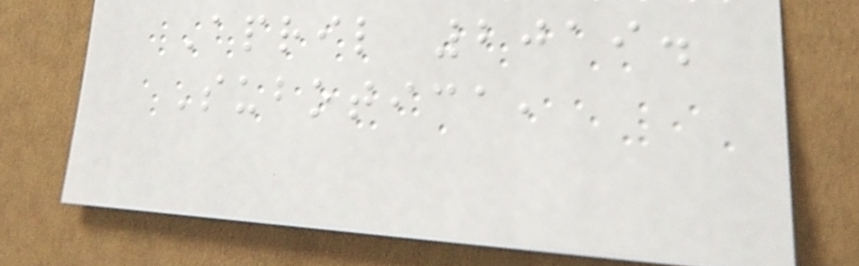April 2019.
Subotica,
